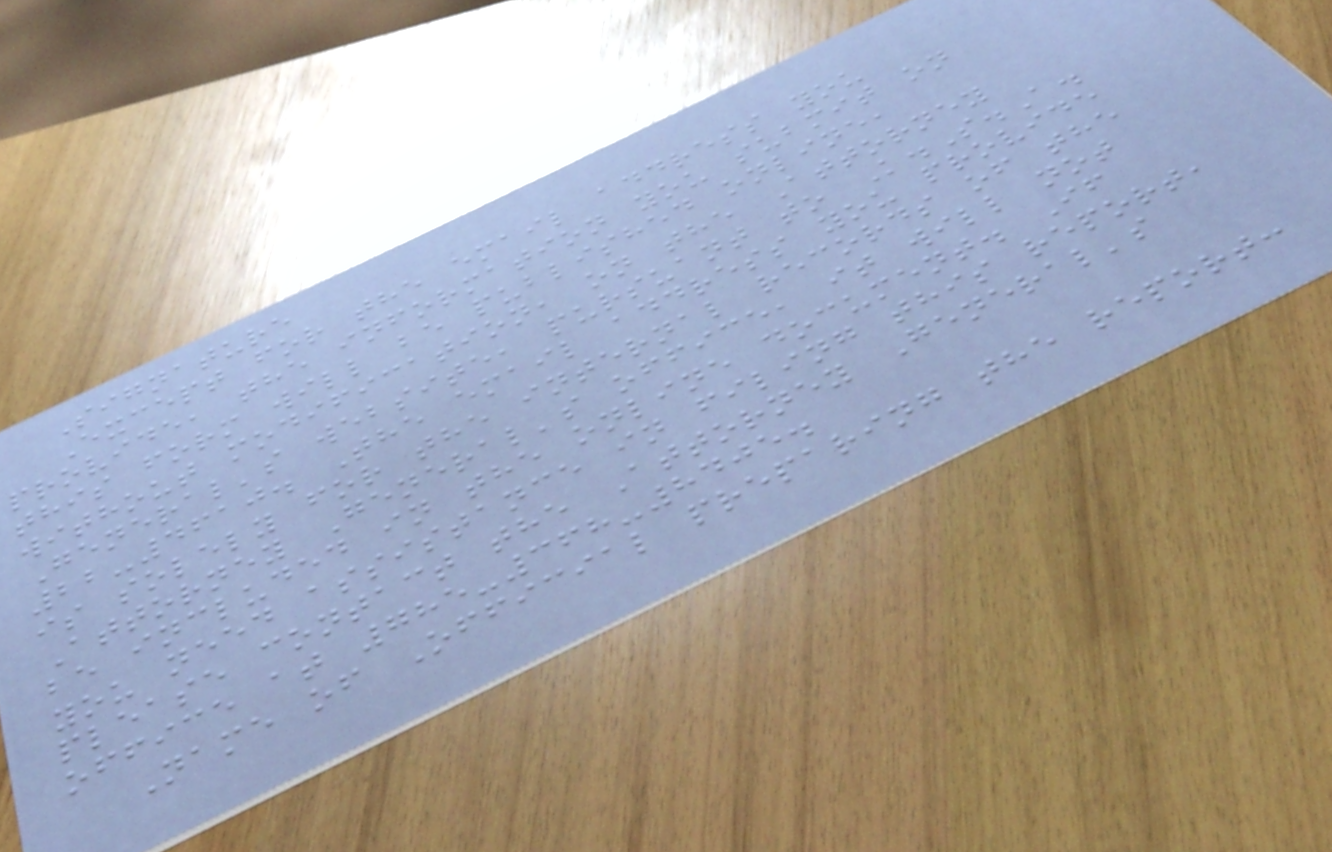Signature
Except for the email address you
provide, the information you submit on
this form will be published online,
without modification, on the Attorney
General's website, pursuant to K.S.A.
22-4610. The email address you provide
is solely for the internal records of the
Attorney General's office, it will not
be included in the online document. If
you need assistance in filing this report,
please contact the Attorney General's
office at 785-368-8405.
Name of Official preparing the report:
